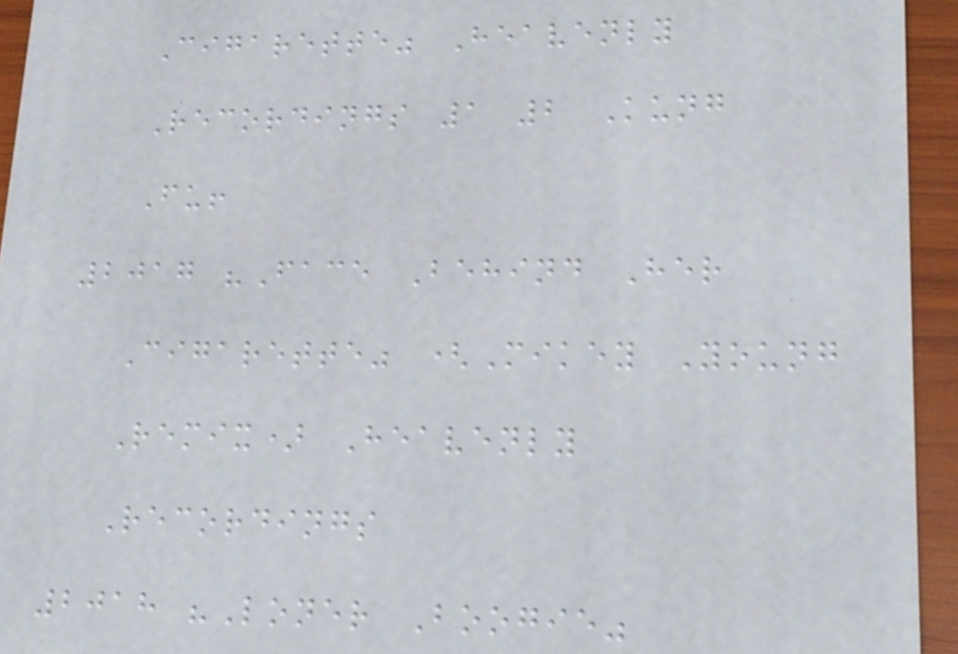Cigarette" Heavenly
Recordings 1 2 Kung
Fu!
2017 "Face Behind Her
Cigarette" (Mikey Young
Remix) Heavenly
Recordings
2018 "Loner Boogie"
